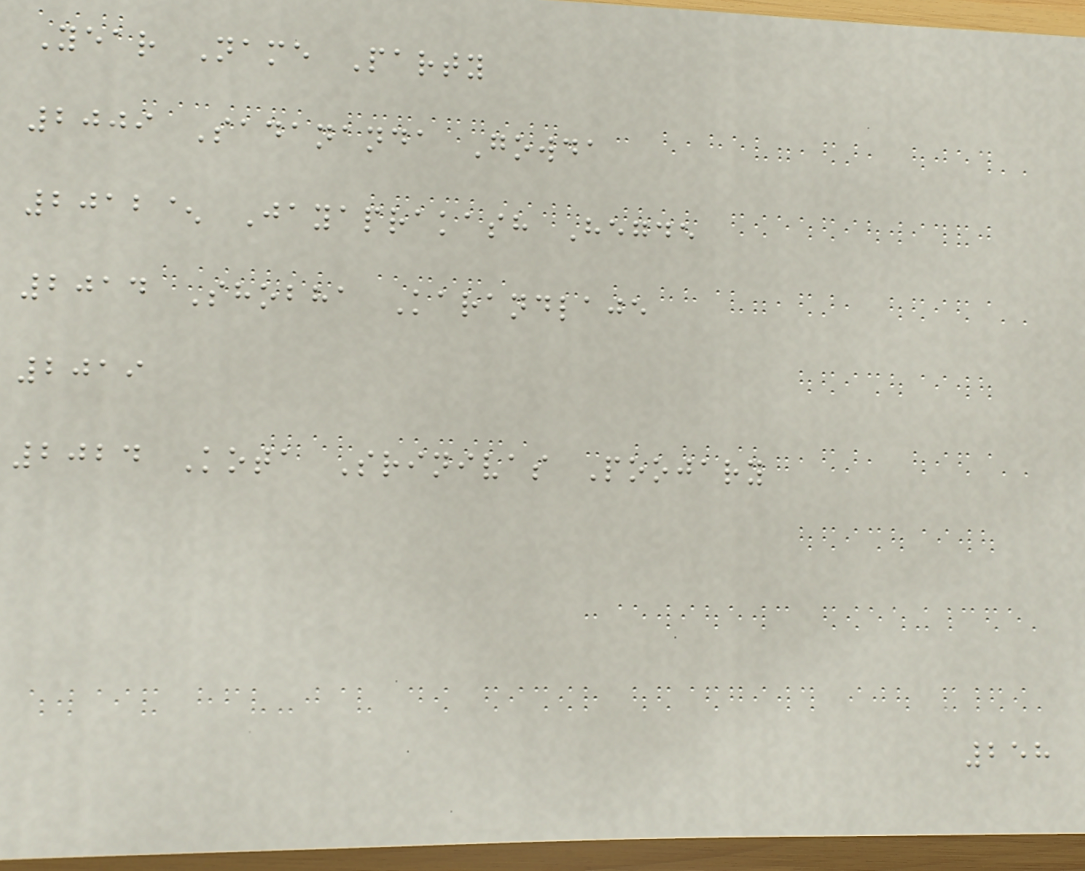Year Name Party
2009 Sadananda Gowda
2012^ Jayaprakash Hegde
2014 Shobha Karandlaje
2019
2024 Kota Srinivas Poojary
258
